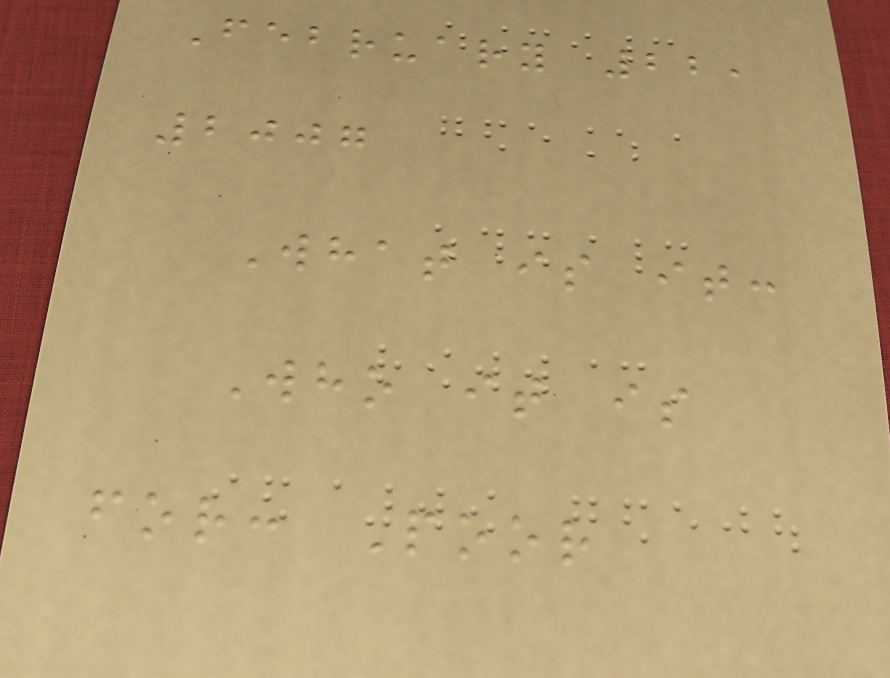February 22,
2007
What is it:
Who it is
for: Poor
